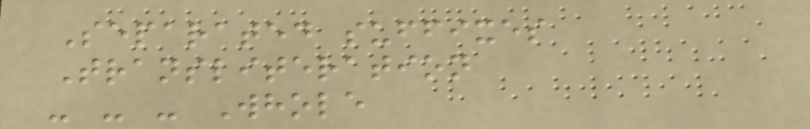Separated suffixes
Transliteration
- - - Whole
